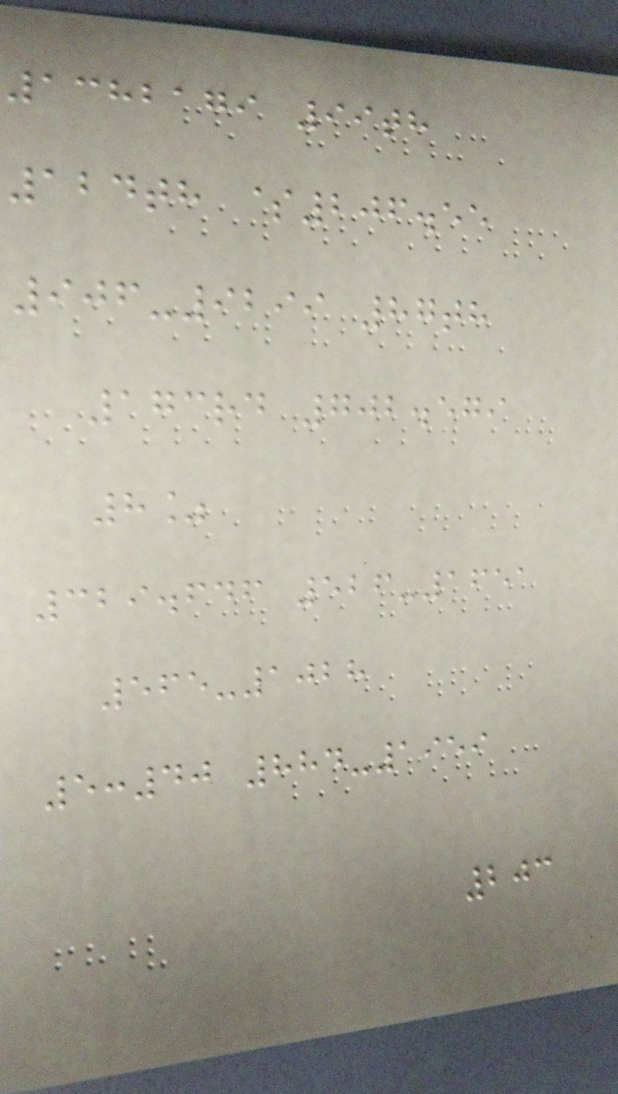1382179 99th
124th $206.55
906-9299 87th
173rd 702.579
8%
329.646 526-1651
565-1028
5:40 884-1959
203
